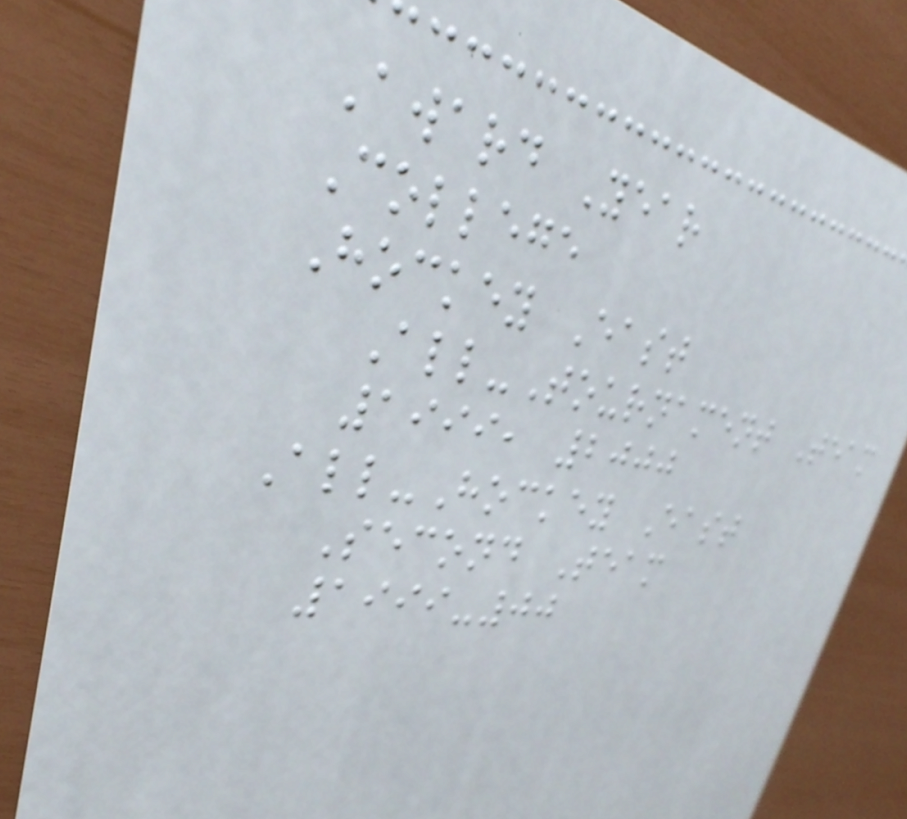Award Year
College
Hockey East
All-Tournament Team
1999, 2000
All-Hockey East
Second Team
1999-00
